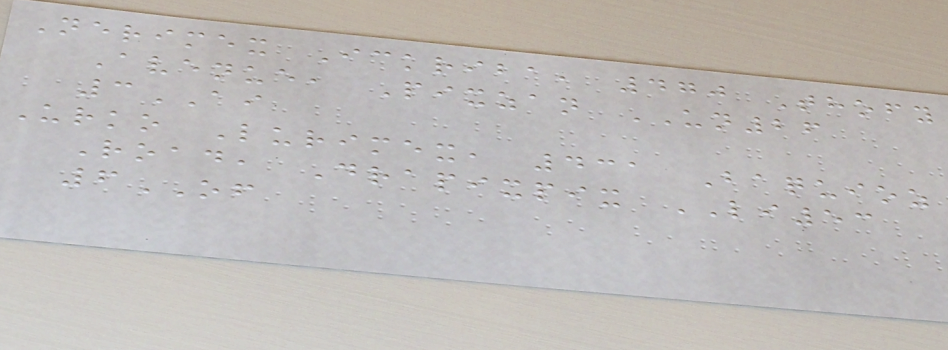Nerimex Ickriba, 470 Thofy
Avenue, Pixzan UN26
3AI
Urko Lurimex, 431 Baquioz
Road, Drapixpix LI53
6OF
